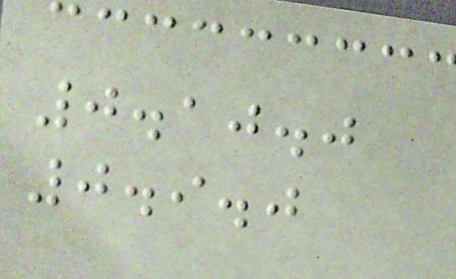0.10.0
0.9.0
